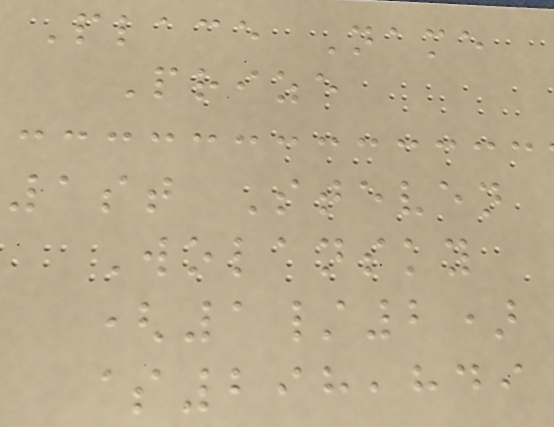Place Name
Prize
1st Steven
Wolansky
(1/2)
$298,849
